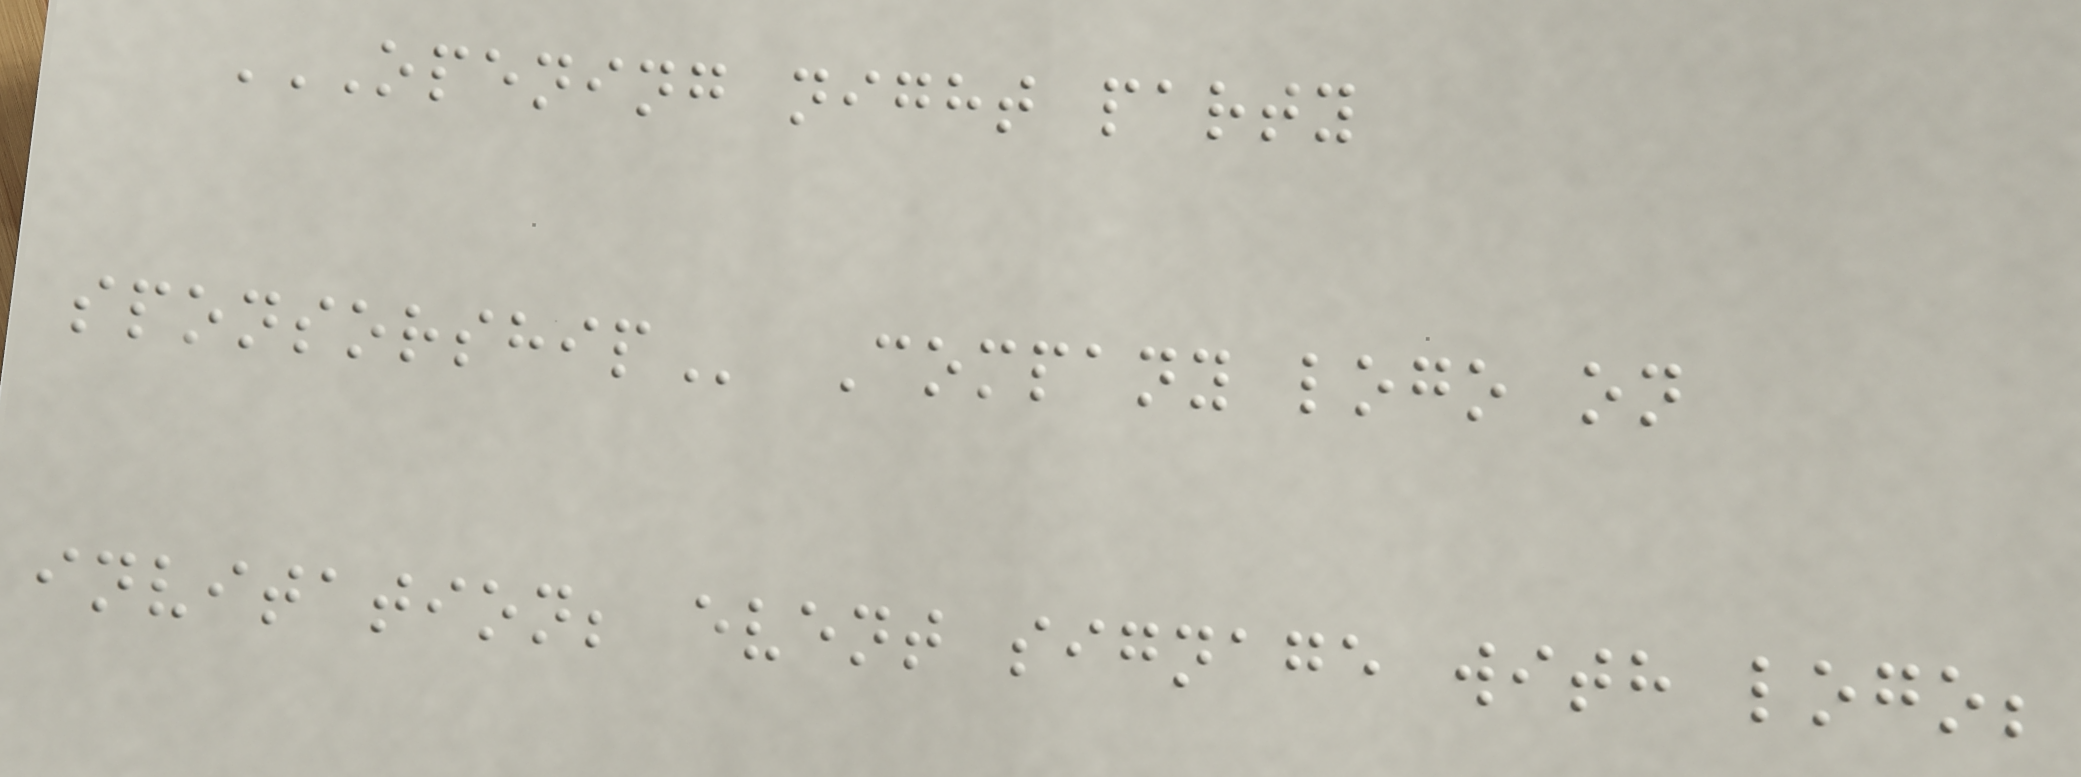OPENING NIGHT PARTY
SPONSORSHIP Company logo on
invitation; event signage with logo;
